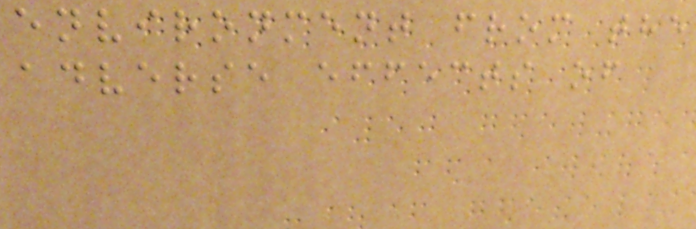environment from the
adverse effects of
